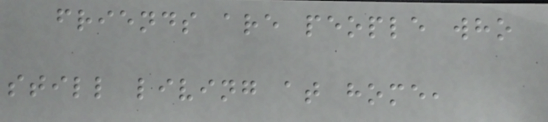friends are people who
still living at home,
